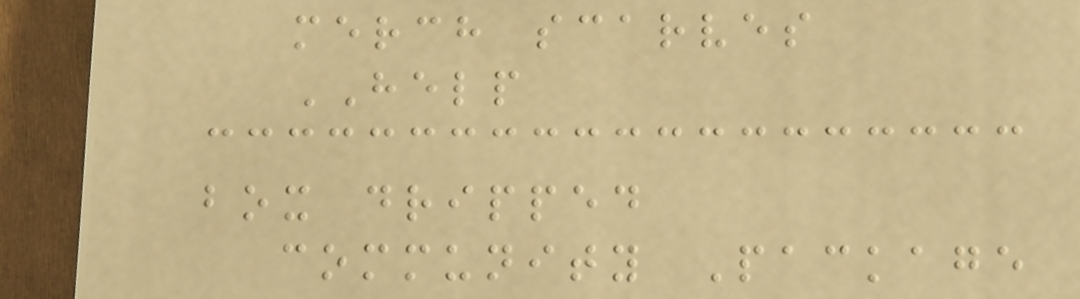merch scarves
HELP
box dripped
community Package
